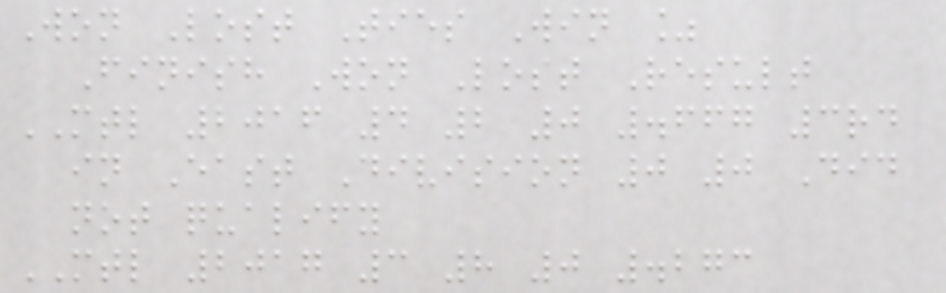Won Lost Ties Win %
Finish Won Lost Result
MTL 2016 4 2 0 .667 3rd
in East Division 0 0 Did
not qualify
MTL 2017 3 8 0 .273
